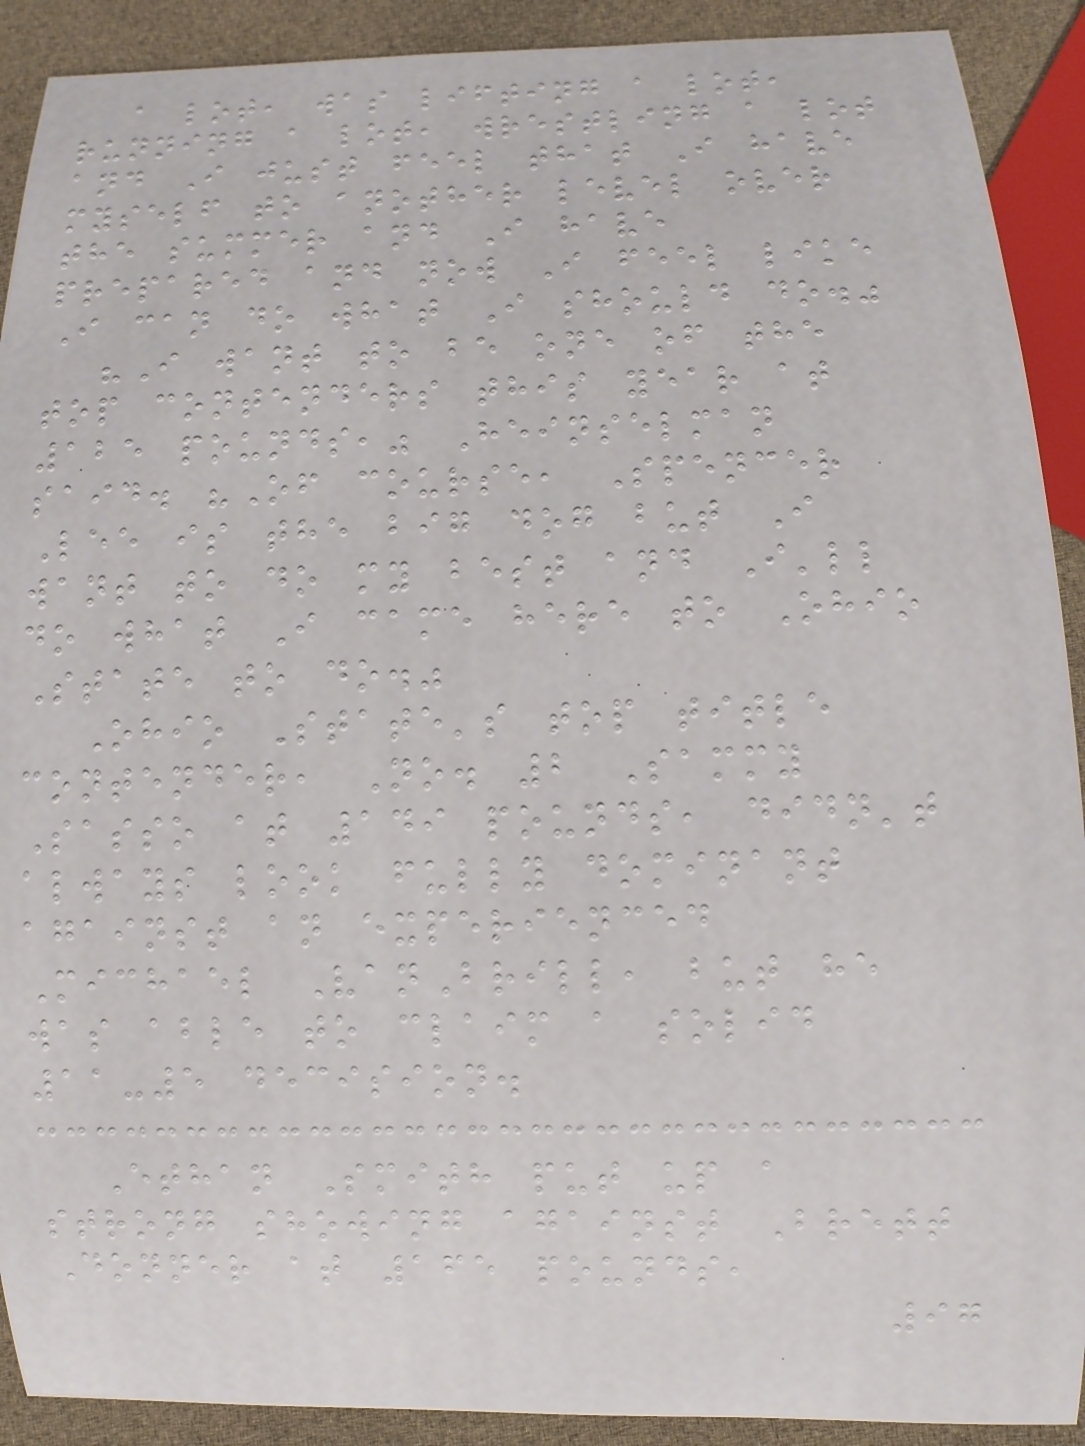a lot, was lifting a lot,
running a lot, wrestling a lot
and I just feel that I have
myself to another level over
the summer and I have
prepared and now I feel like
I can do what I should do."
"I want to be one of the
top contenders this year at
125 pounds," Heinselman
said. "Of course, Spencer
Lee is the big dog but I
want to do my best and I'll
do what I came here to Ohio
State to do."
Ohio State's top title
contender, No. 2 Sammy
Sasso at 149 pounds, didn't
always look fully dominant
against an experienced
Michael VanBrill, but he
was able to claim a solid
11-5 decision.
Ethan Smith put up a
strong showing against Brett
Donner at 165 pounds,
97
